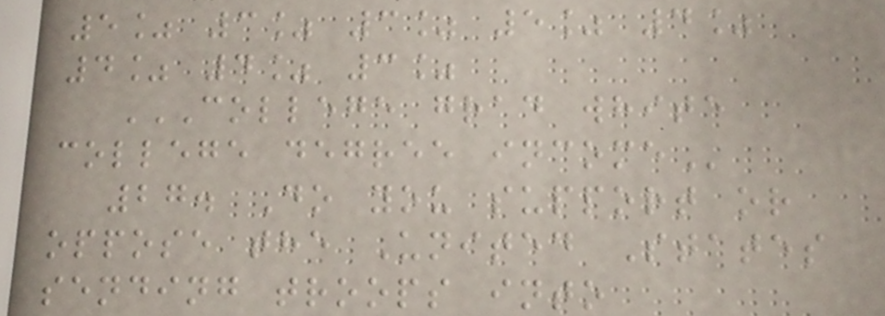5% 3% 3% 5% 4%
4% 4% 3%
COLLEGE GRAD WHITE
COLLEGE DEGREE INCOME
27. Do you support or
oppose the United States
sending troops into
